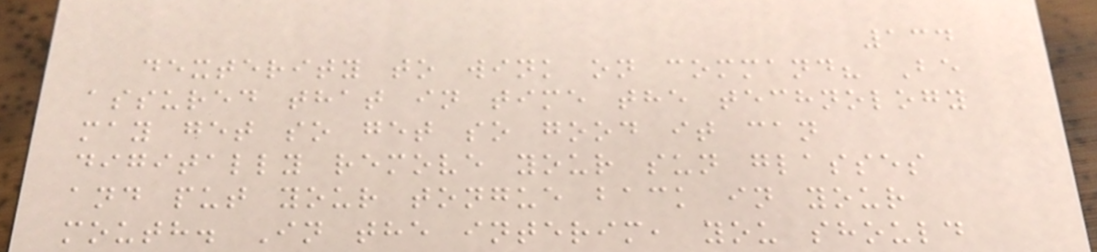134
dexterity to wink on command? Be
assured that in time the technology
may get so get so good it can
digitally remove your sun glasses
and put your tongue back in your
mouth. In the interim, you should
